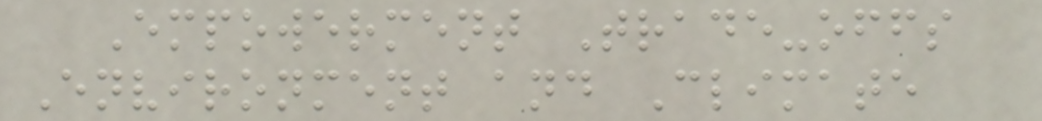Empowerment Trade-offs
Environment and Climate
